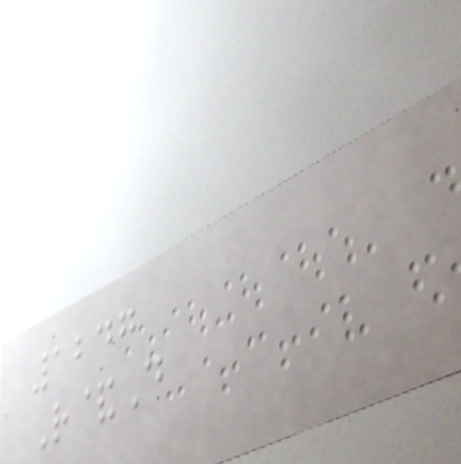1247
R&D
